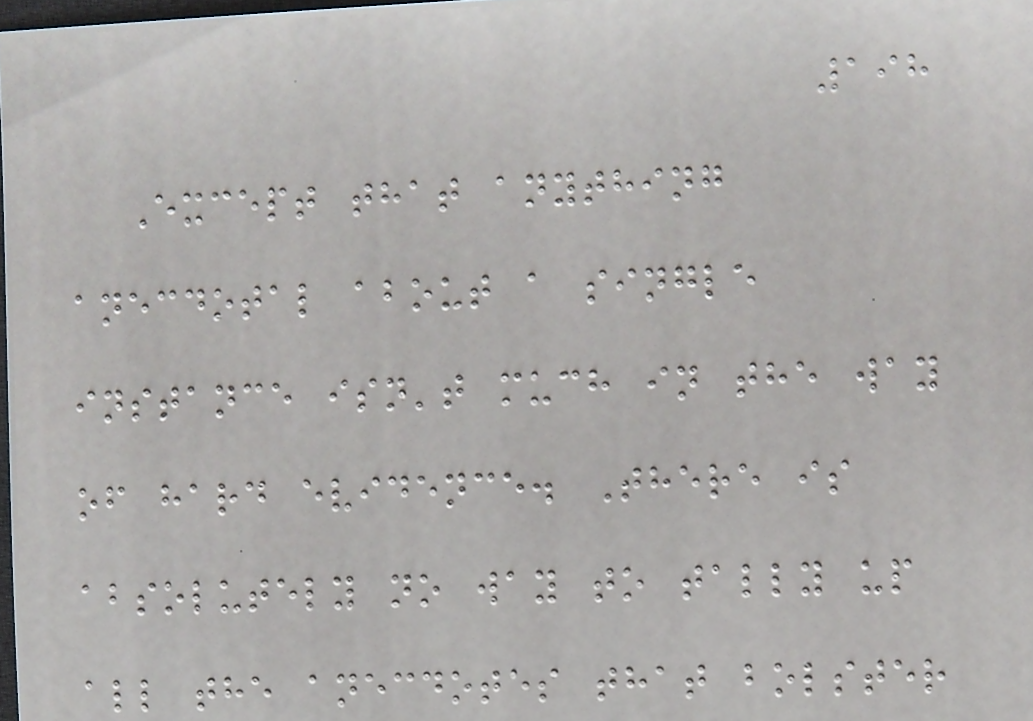198
Except that anything
anecdotal about a single
instance isn't much in the way
of hard evidence. There is
absolutely no way to tally up
all the anecdotes that bolster
